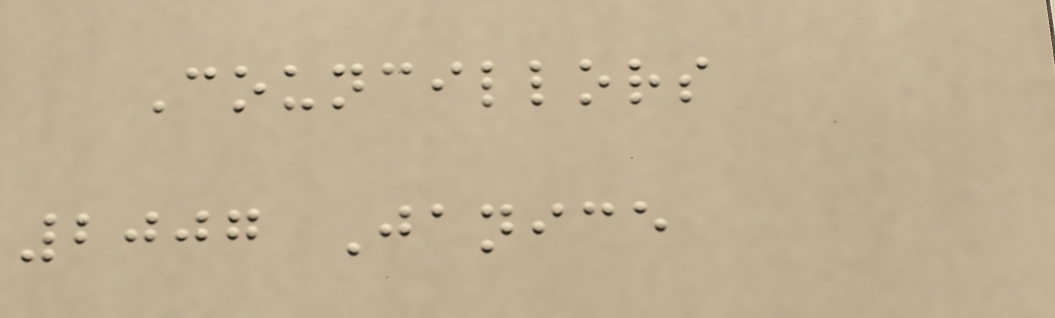Councillors
2007 Janice
